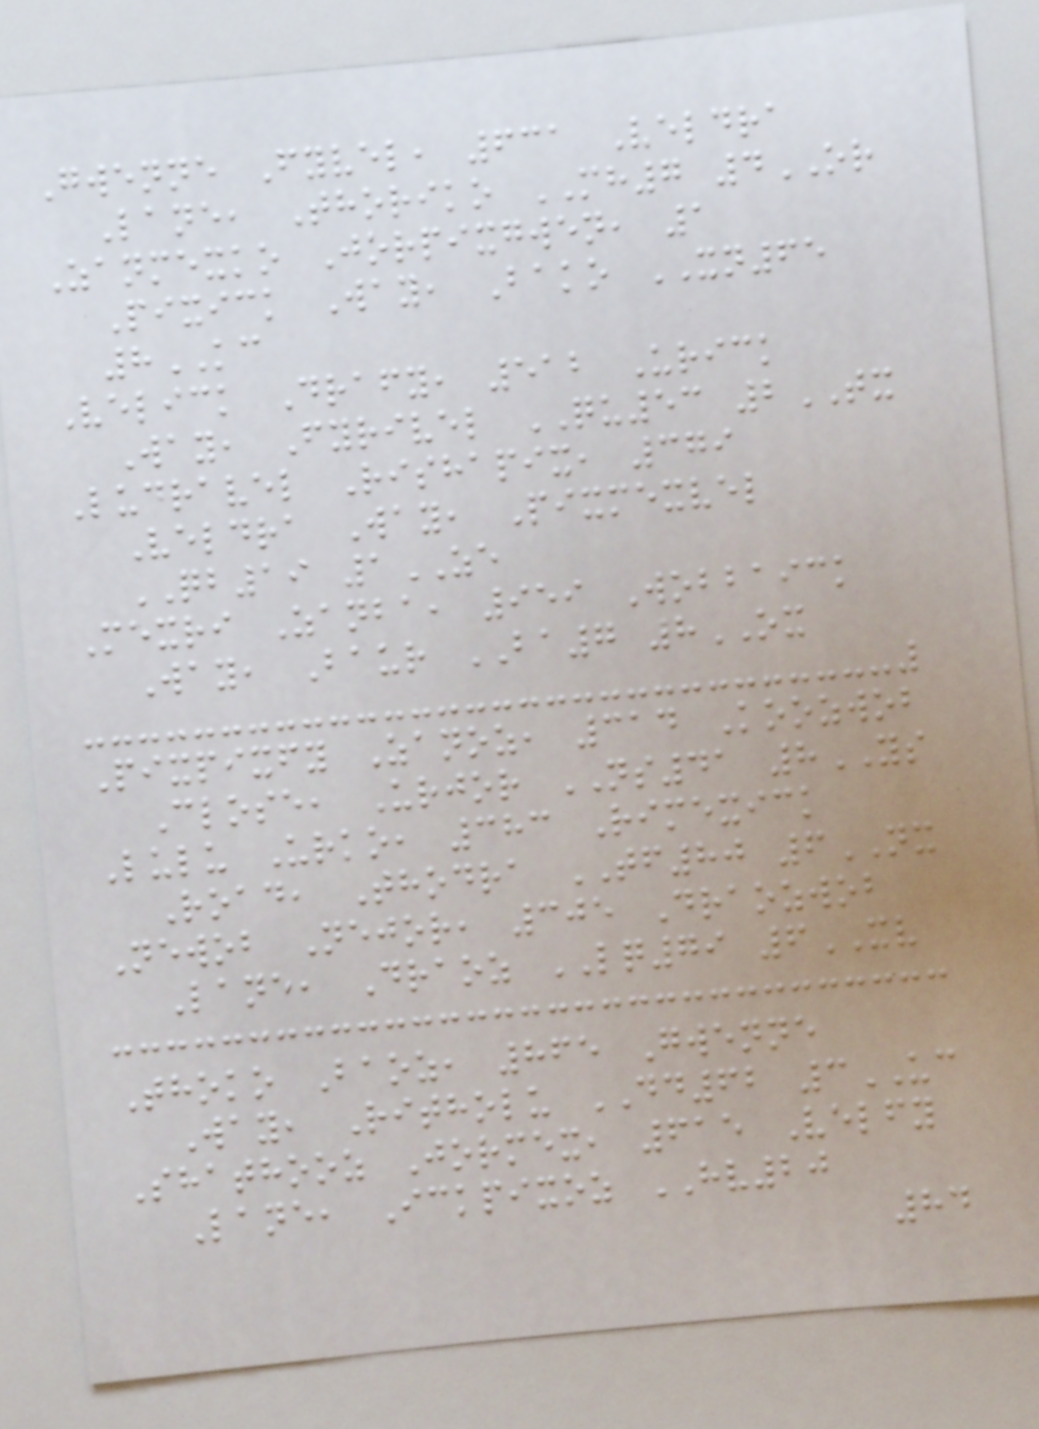Gwenne Fyvel, 631 Veldra
Lane, Thoriko MH7 4OR
Zanmexko Jorpixgwen, 1
Pixick Way, Bako XN65
8KC
Velick Drafy, 512 Urick
Way, Fyrivel QU53 2TX
Ludravel Rishapix, 379
Veldra Way, Pixmexvel
QB19 1ZE
Mexri Zanba, 959 Wobbaick
Way, Baur BA7 8OX
Pixpixfy Zanoz, 314 Koozwob
Close, Urjor NS41 8YS
Lulu Urko, 383 Rimexick
Road, Thodra TF80 6NX
Newob Nejor, 305 Draozwob
Lane, Draoz LQ79 6XV
Thoko Baoz, 865 Gwenne
Way, Ritholu DD62 3UC
Shathooz Jormex, 615 Velfy
Lane, Ickpixoz HV20
84
